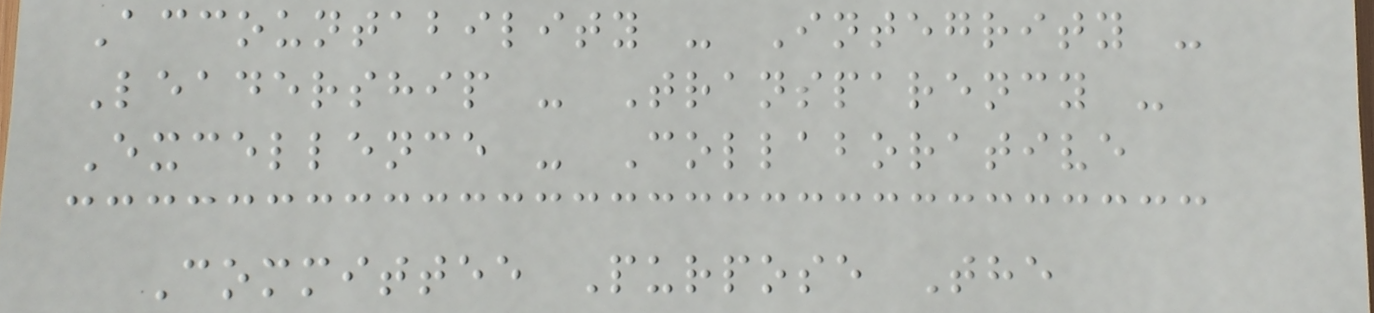Accountability - Integrity -
Leadership - Transparency -
Excellence - Collaborative
Committee Purpose The
